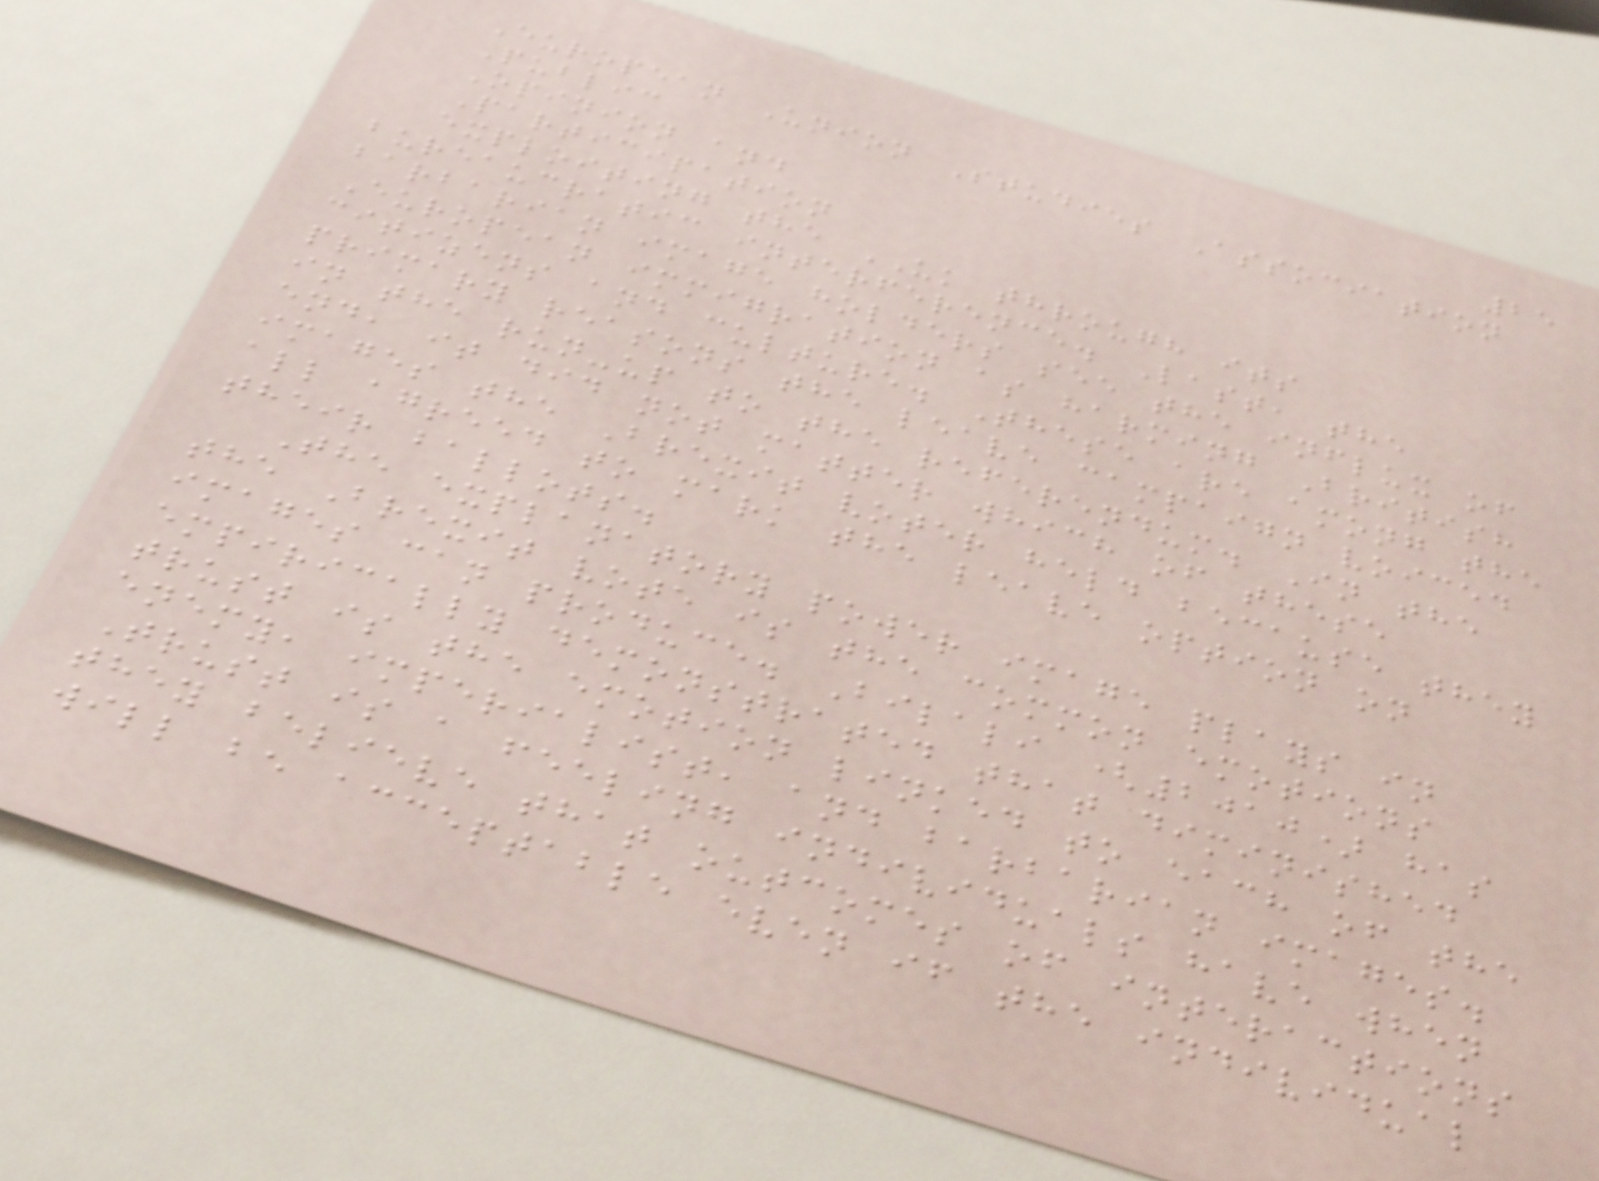25
European Union Studies Association
Public
Opinion and
Participation
exploiting the UK through its
bureaucratic interference. Last, the
barbarian image holders see the influx of
European immigration as harming British
citizens and culture. These are among the
primary reasons the leave campaign voiced
in the run-up to the referendum. In the
end, it did not matter which of these
images the Brexit voter held because they
all agreed to mark the leave option on
their ballots.
The explanatory power image plays in
the Brexit vote is the common emotions
images can produce. Bilali (2010) has
empirically demonstrated that diminished
trust is the emotion linked to each of the
enemy, imperialist, and barbarian images.
Trust is a feeling individuals have when
they believe that outcomes of interactions
will be acceptable even if the individual
